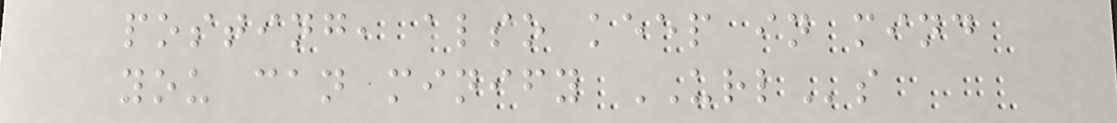posting, also keep in mind
you can minify URLs
